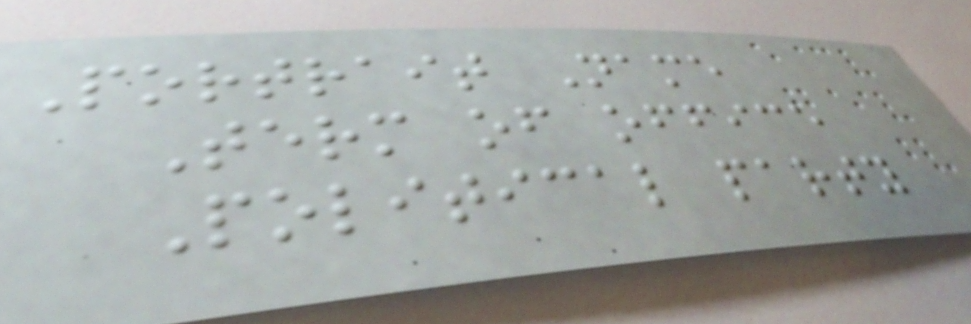Portrait Name
Term of office
Political party
